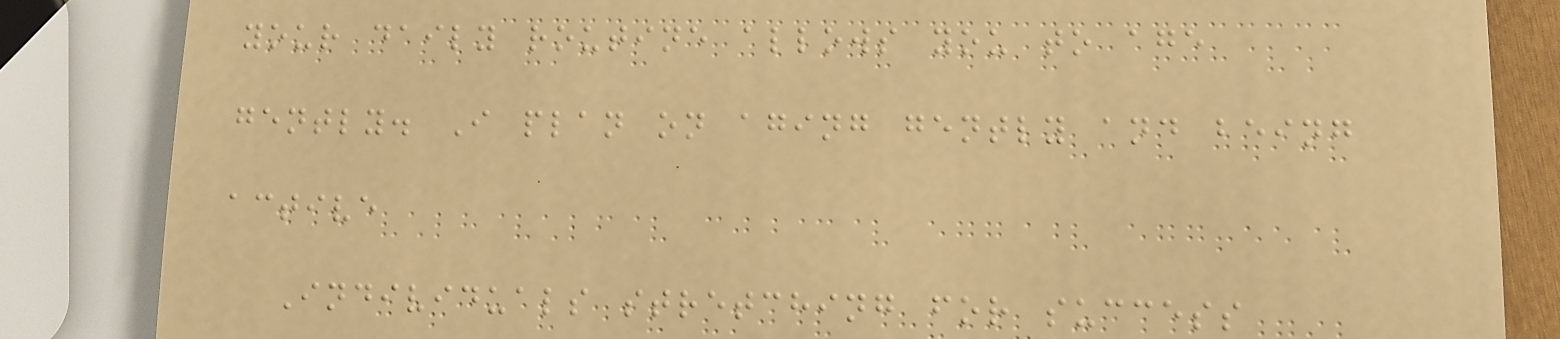your daily routine allows you to age
gently. I plan on aging gently and being
active
Individuals stretching for success
